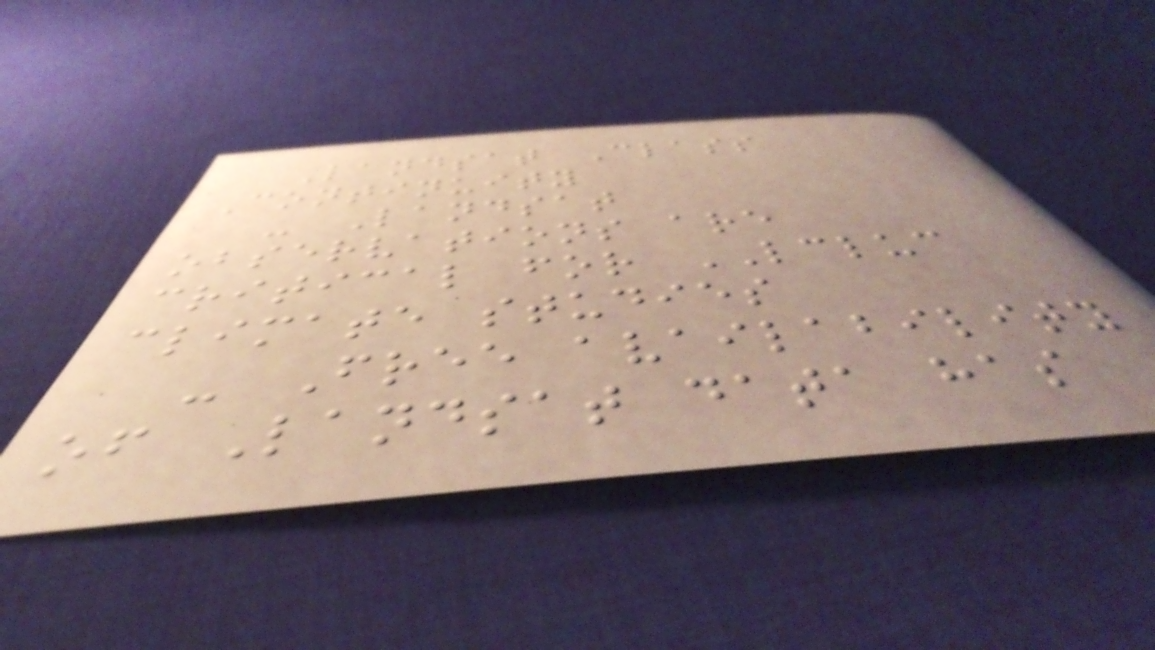Landsat Class
Continuity
- Landsat
observations are
critical for LCLUC
climate studies
- Free availability
of Landsat data has
